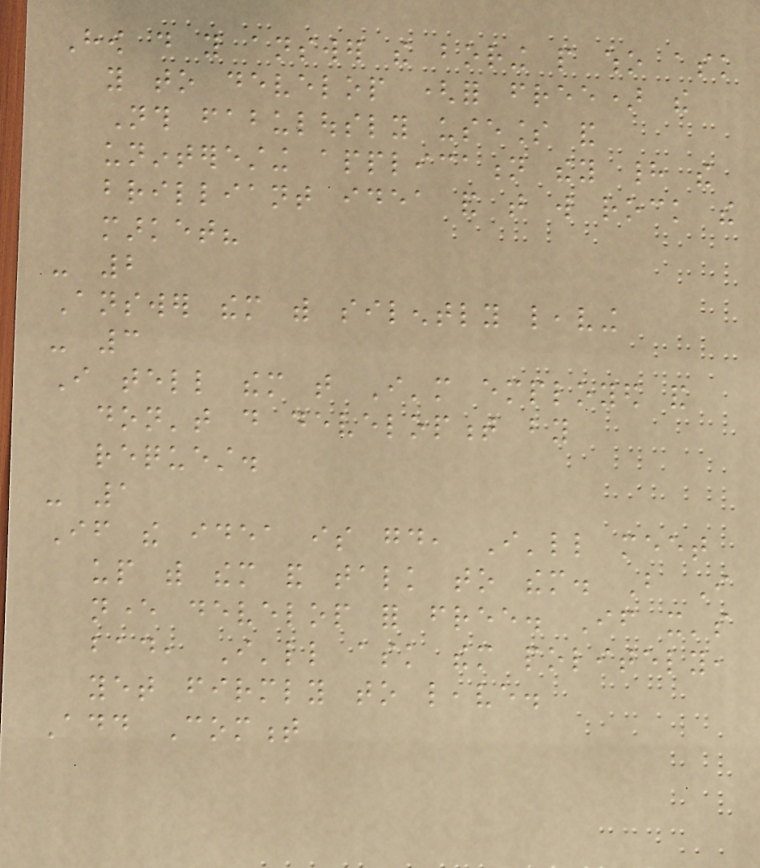How do you answer the boring people who ask
you to develop (for free) the
Nth fabulously useless and
uninteresting application they had the
brilliant idea and that will rock the
market?
- 2
Answer them with silently leaving
- 3
I tell them that I'm employed and
don't do development by
request.
- 1
If the idea is good, I'll meet
up with them and talk to them. But I
never develop for free. If it's
bad, I'll ask them politely,
yet firmly to leave.
Add Comment
